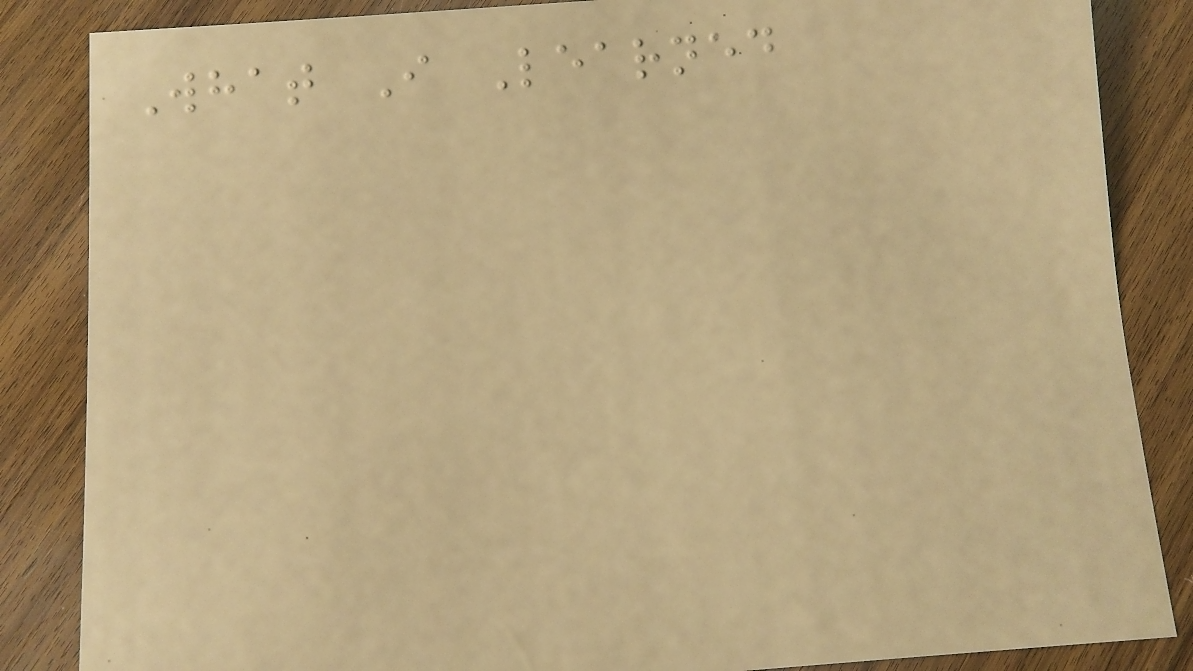What I Learned
